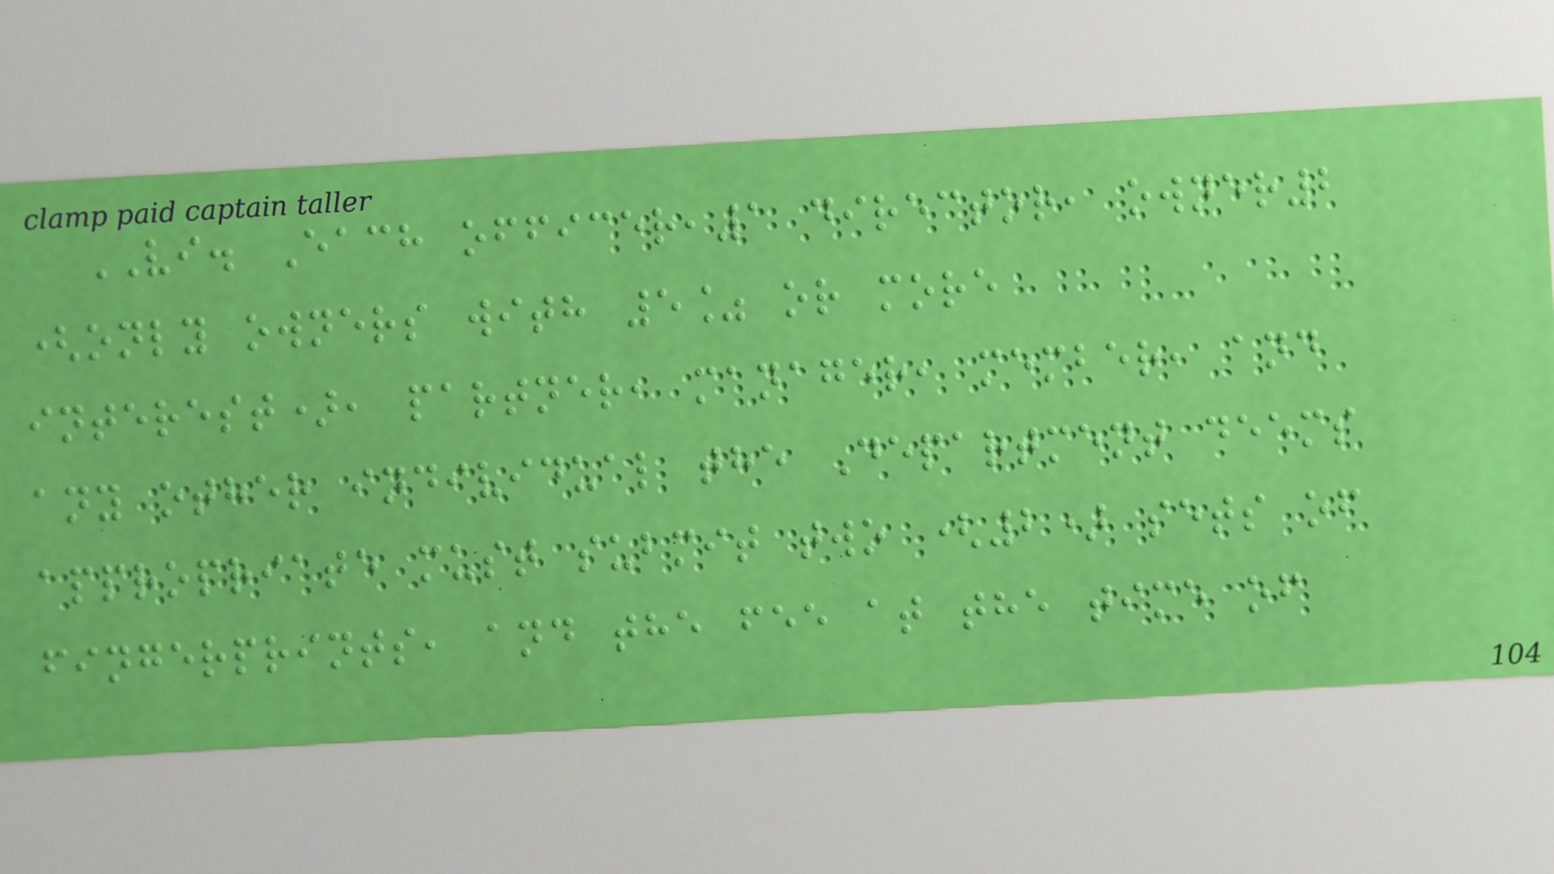VI. Each officer,1 director, owner2
(only owners with 5% or more
interest), partner, manager, member, and
any other individual the Department deems
appropriate must submit two (2) sets of
fingerprints, and the fee at the time of
